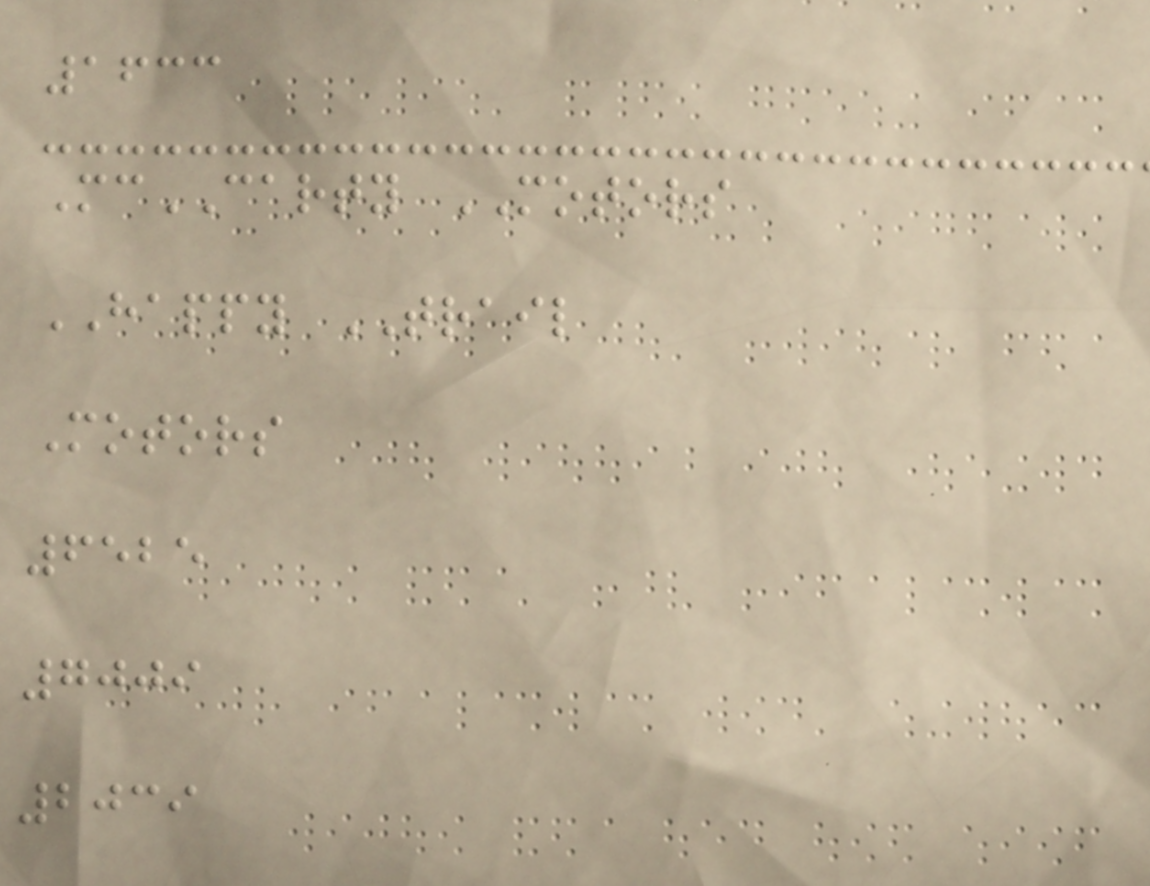1633
McCARTY MOTORS
HAPPY TRAIL
Motors
6525
7009
2039
